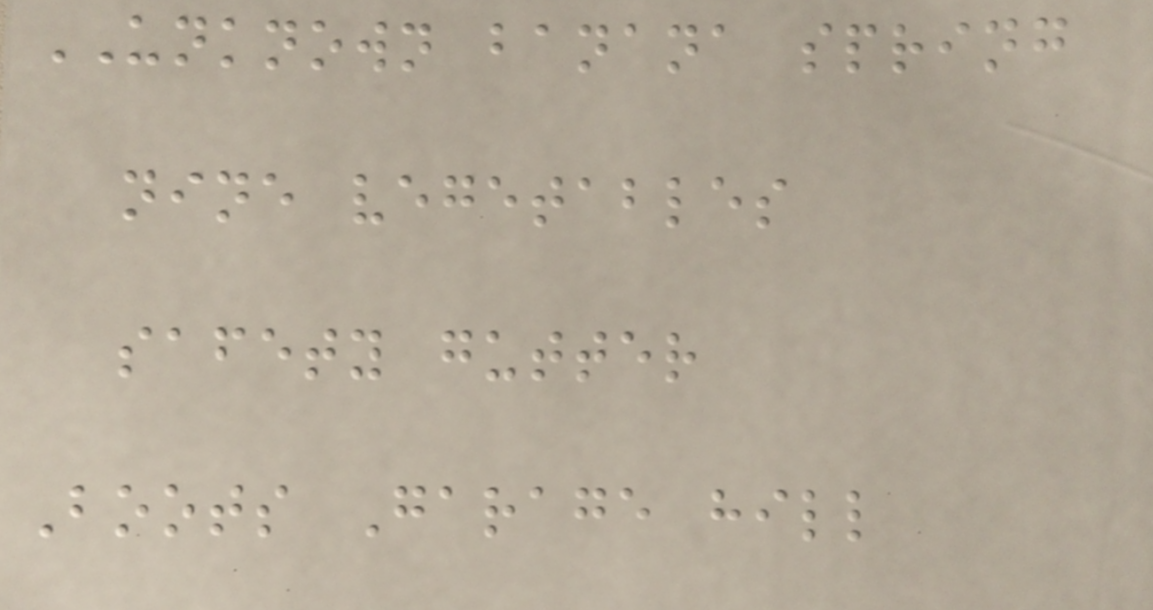UNKNOWN banana spring
nine vegetables
safety gutter
Boots Garage hill
